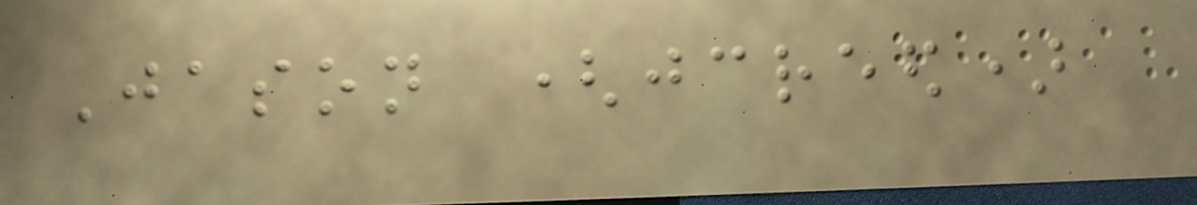Jason (jcreed)
